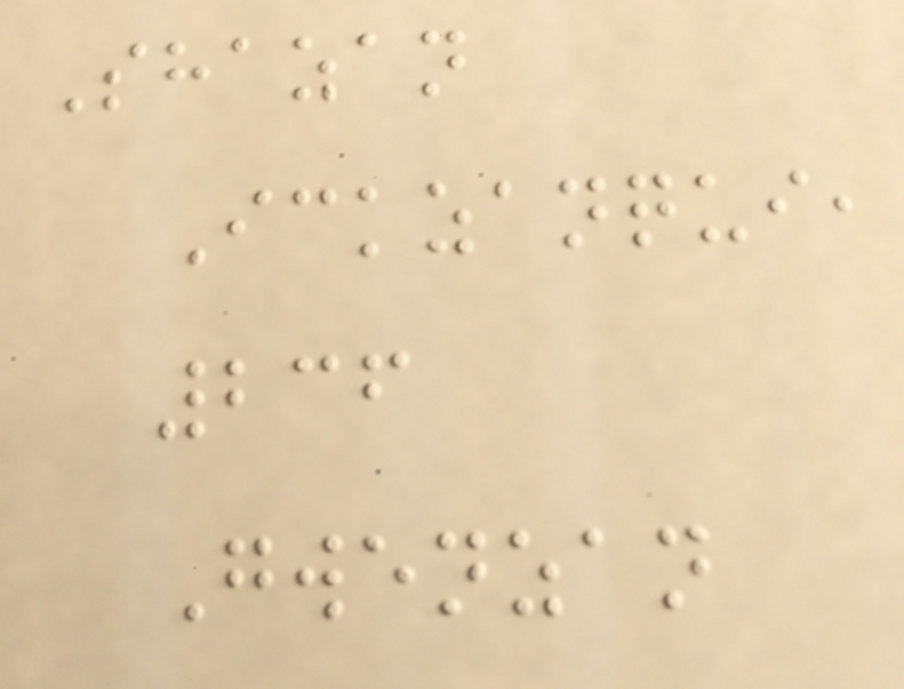Shazan
Ickzanqui,
236
Gwenzan
